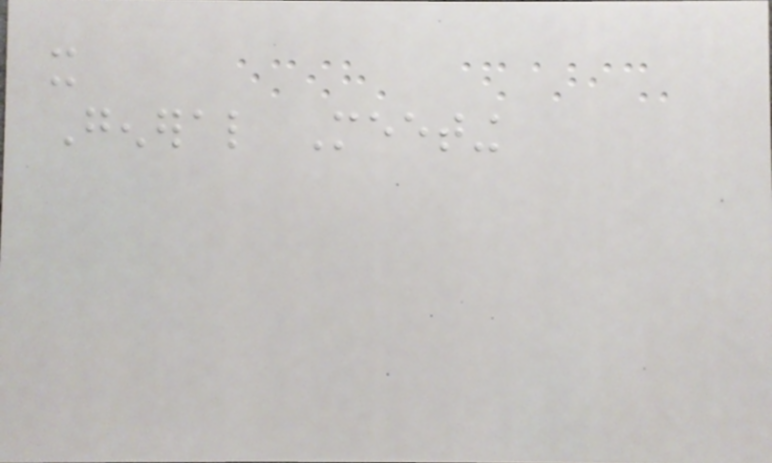it
General Meeting
